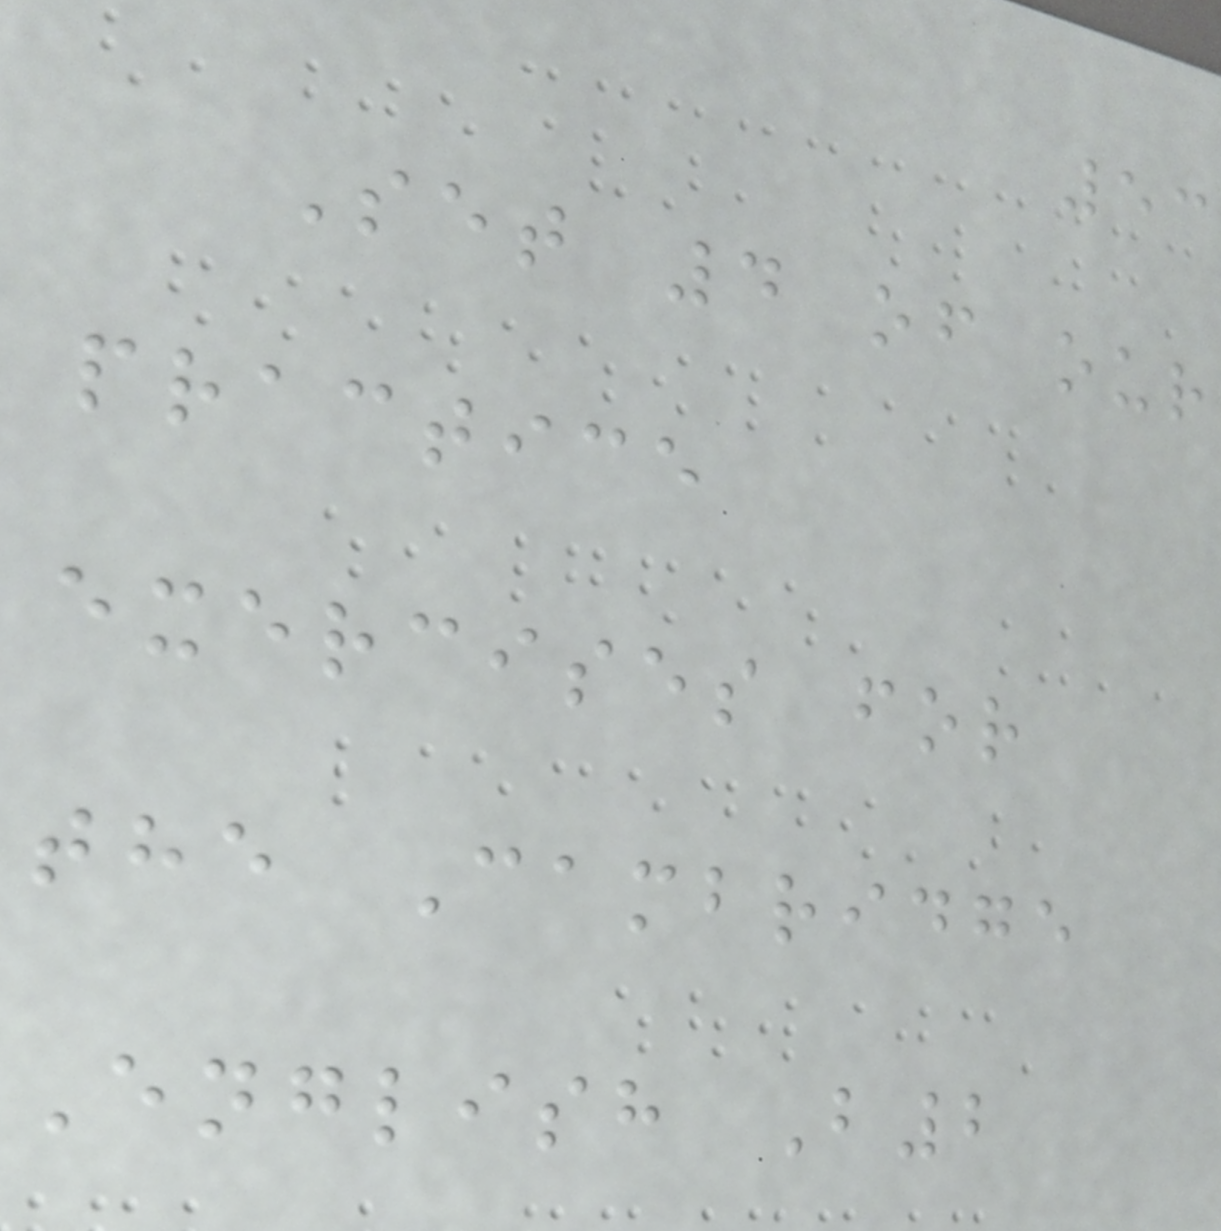53
Set 4 of our
practice
exercises for
the Cambridge
English B2
